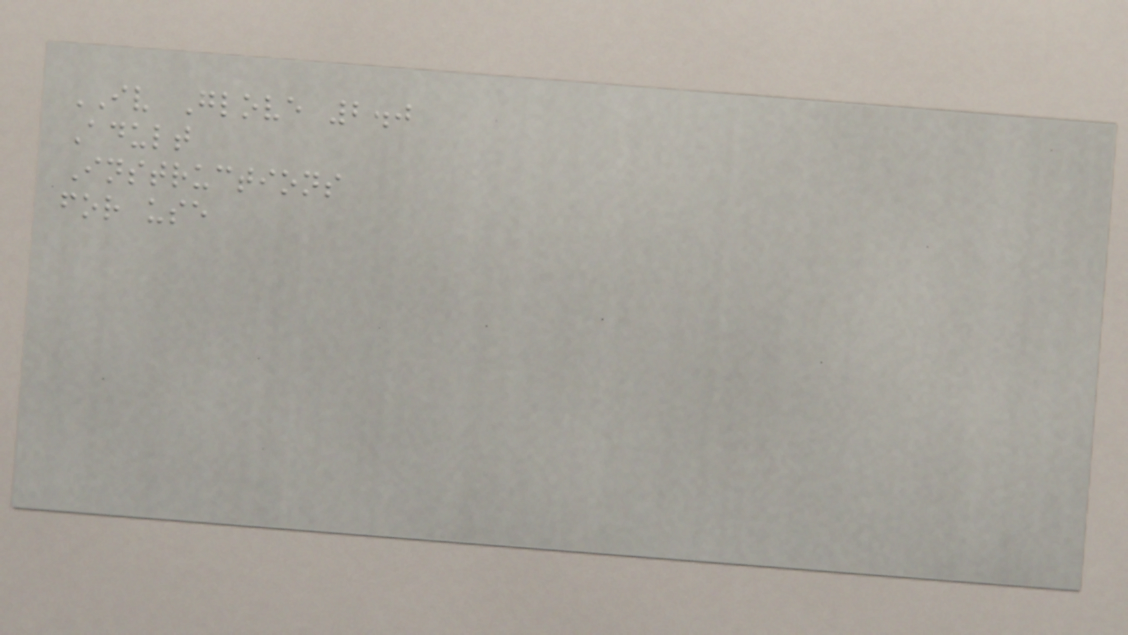IV Glove 2.0
Adult
Instructions
for use
